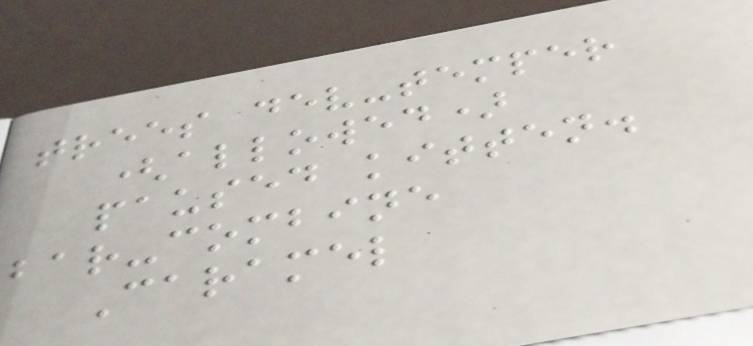trees dev-temper
(allowed)
paused kitten.
bar-combine
Caramel
